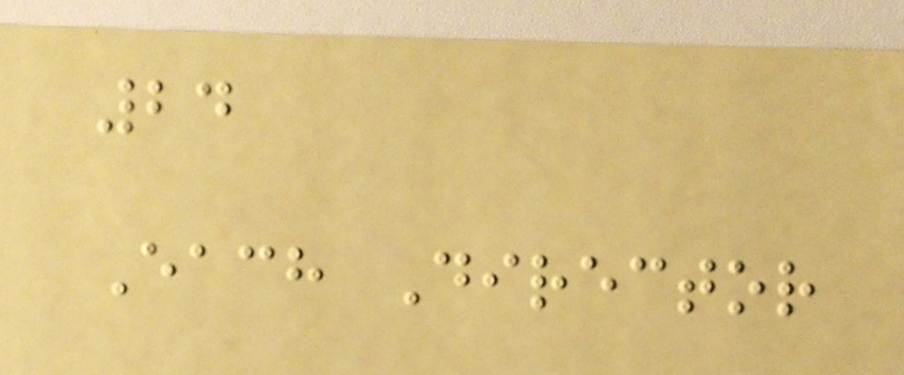24
Each Director
